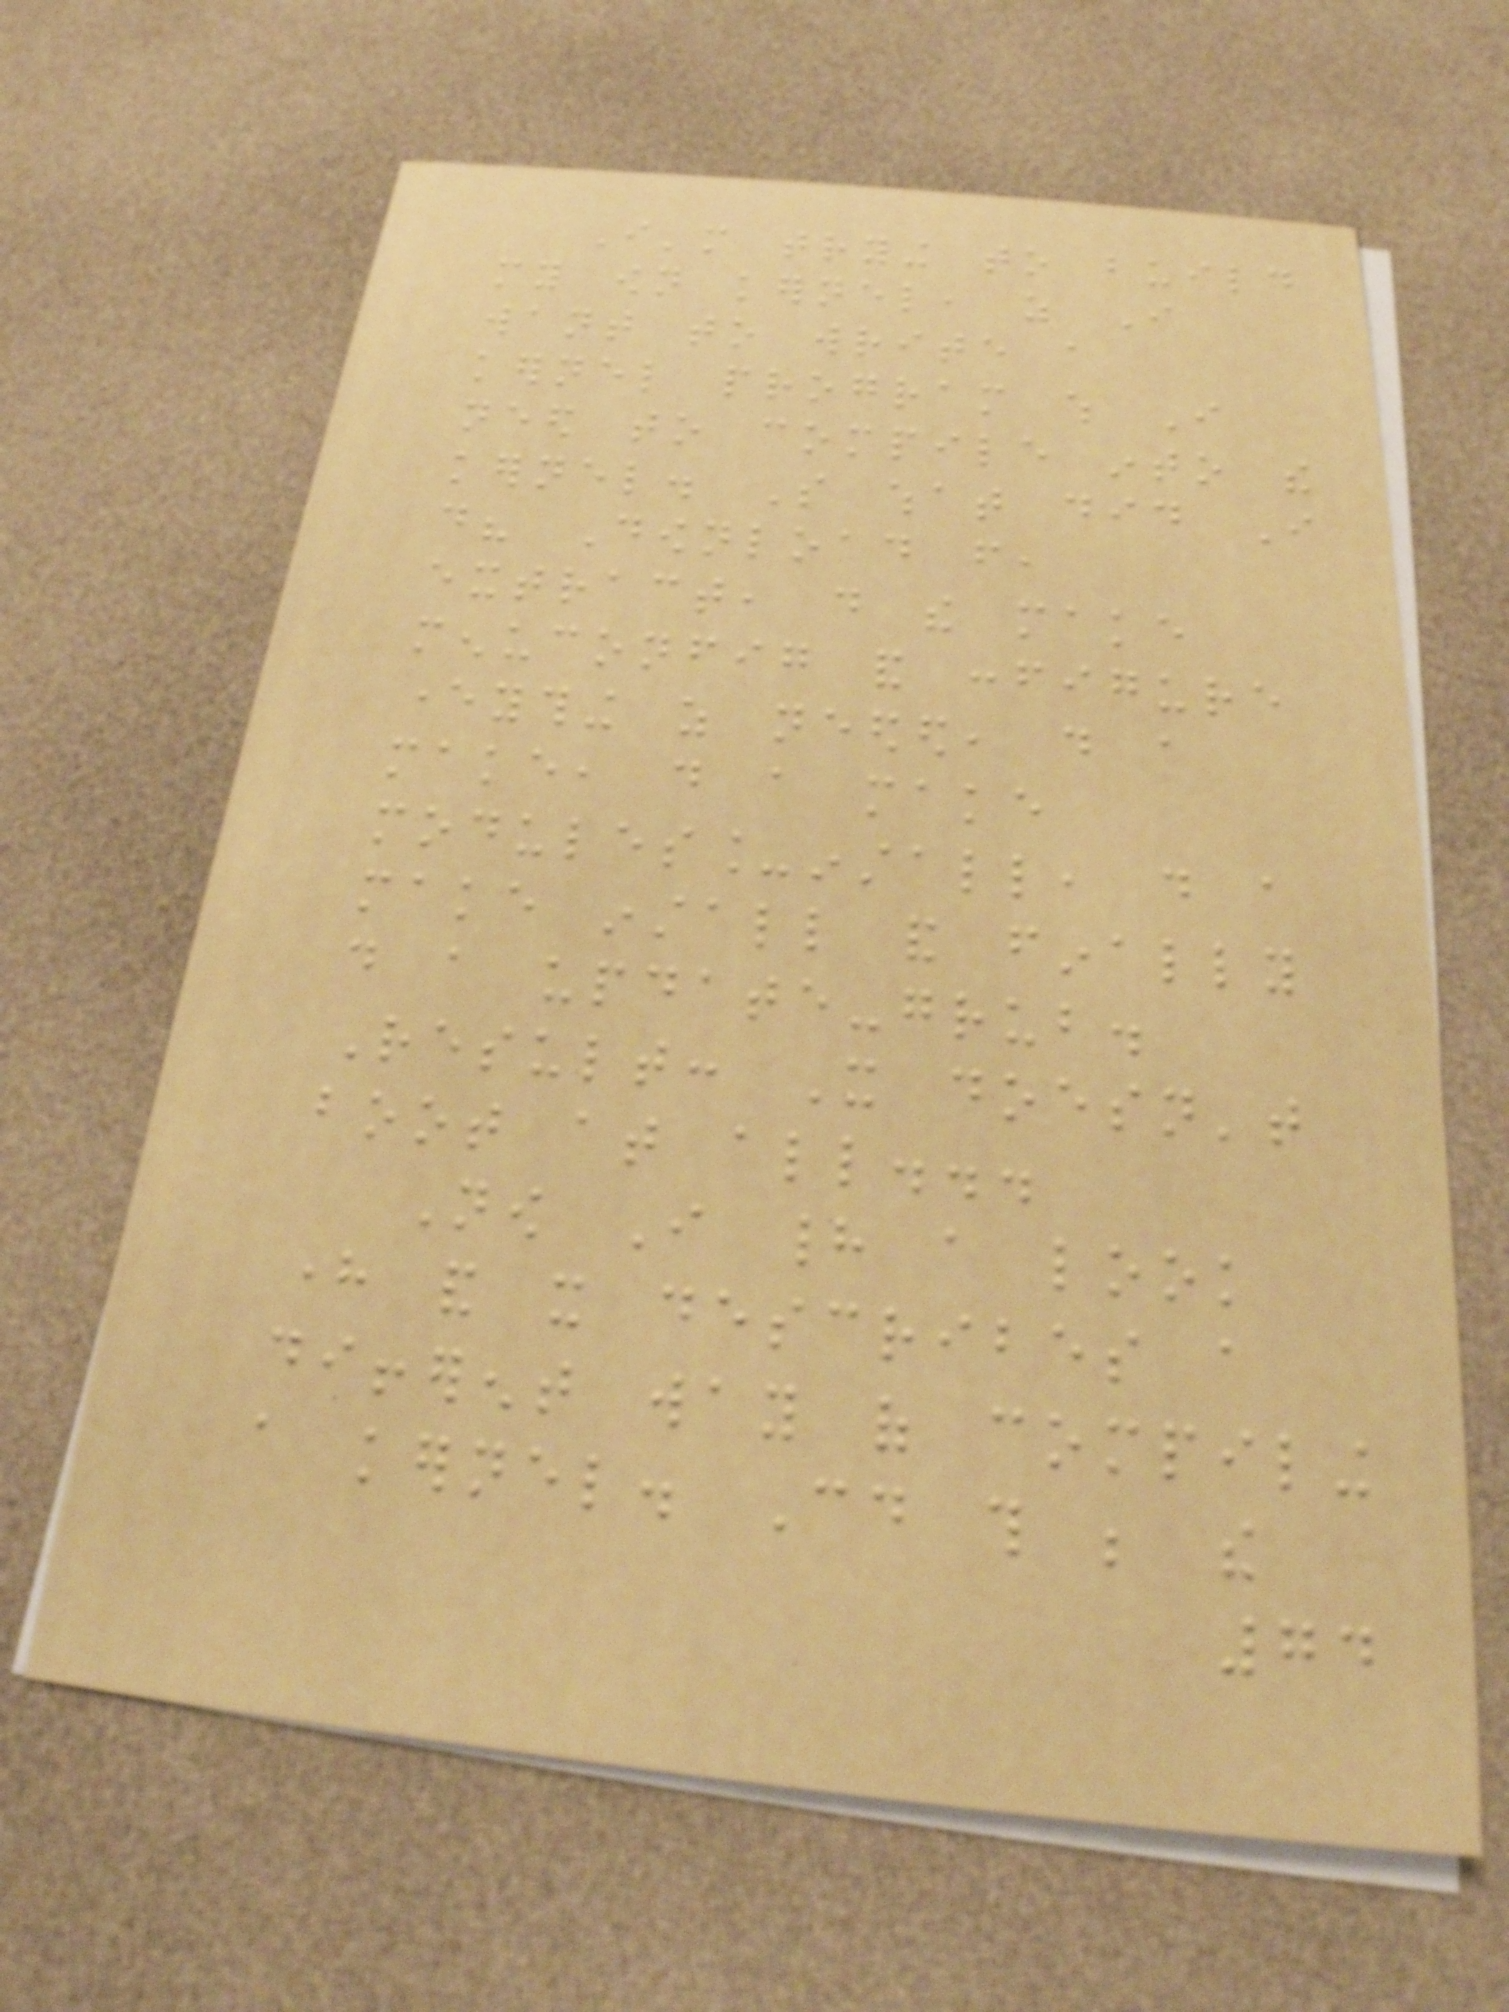I'm trying to build
my own kernel, as I
want to write a
kernel program which I
need to compile into the
kernel. So what did I
do? Download from,
extract, do the make
menuconfig and configure
everything as needed, do a
make, do a make
modules_install, do a
make install and finally
do a update-grub.
Result: It doesn't
boot at all...
Now I had a look
here and it describes a
different way of compiling
a kernel. Could this be the
74
